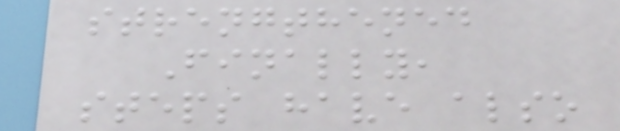strengthened
Finally,
steps have also
